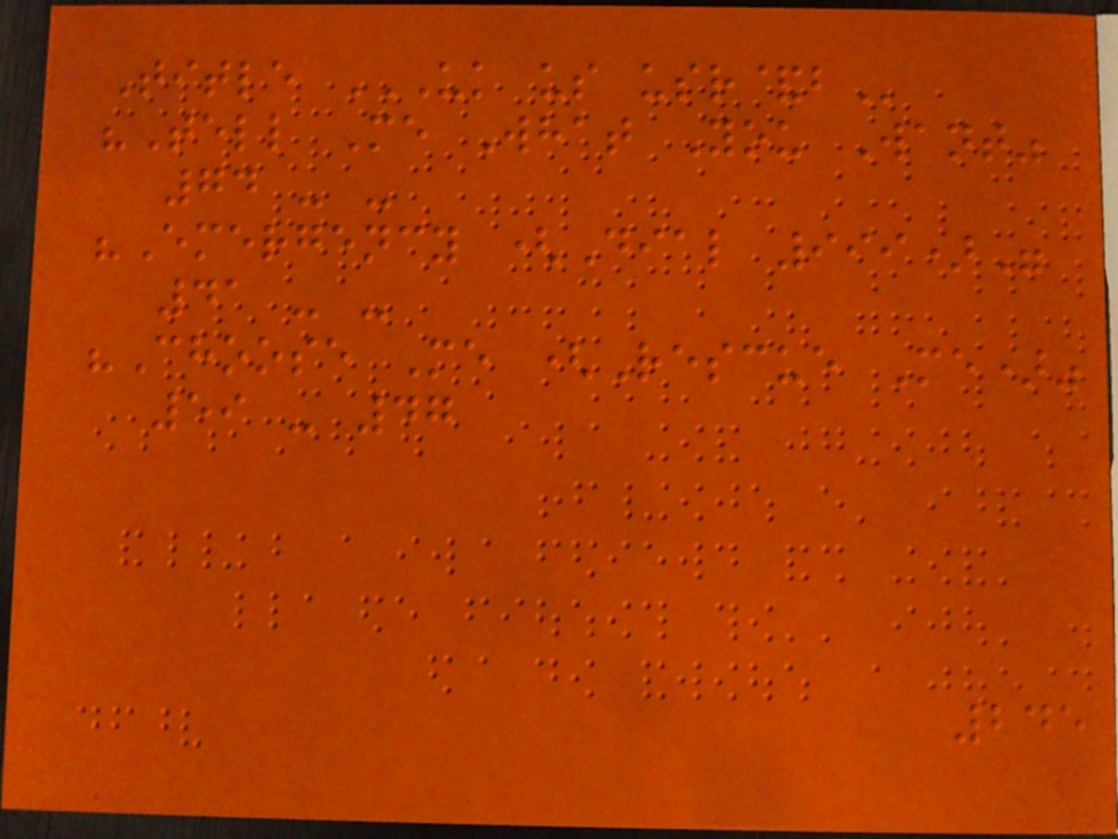Title UK US USR&B
"Tell Me What You Want"
74 - -
"Emergency (Dial 999)"
41 - -
"Choose Me (Rescue Me)"
59 - 47
245
